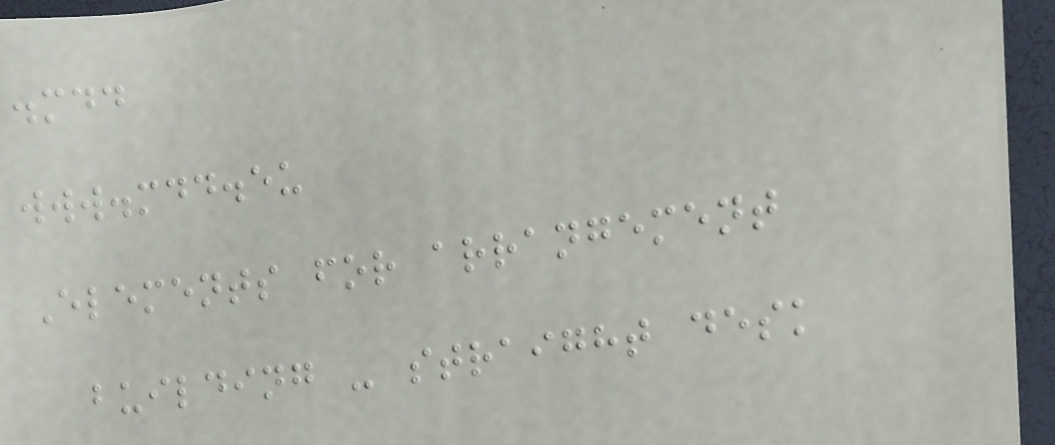.mdd
www.mdd.eu
Elements for arrangement
building - straight desk
